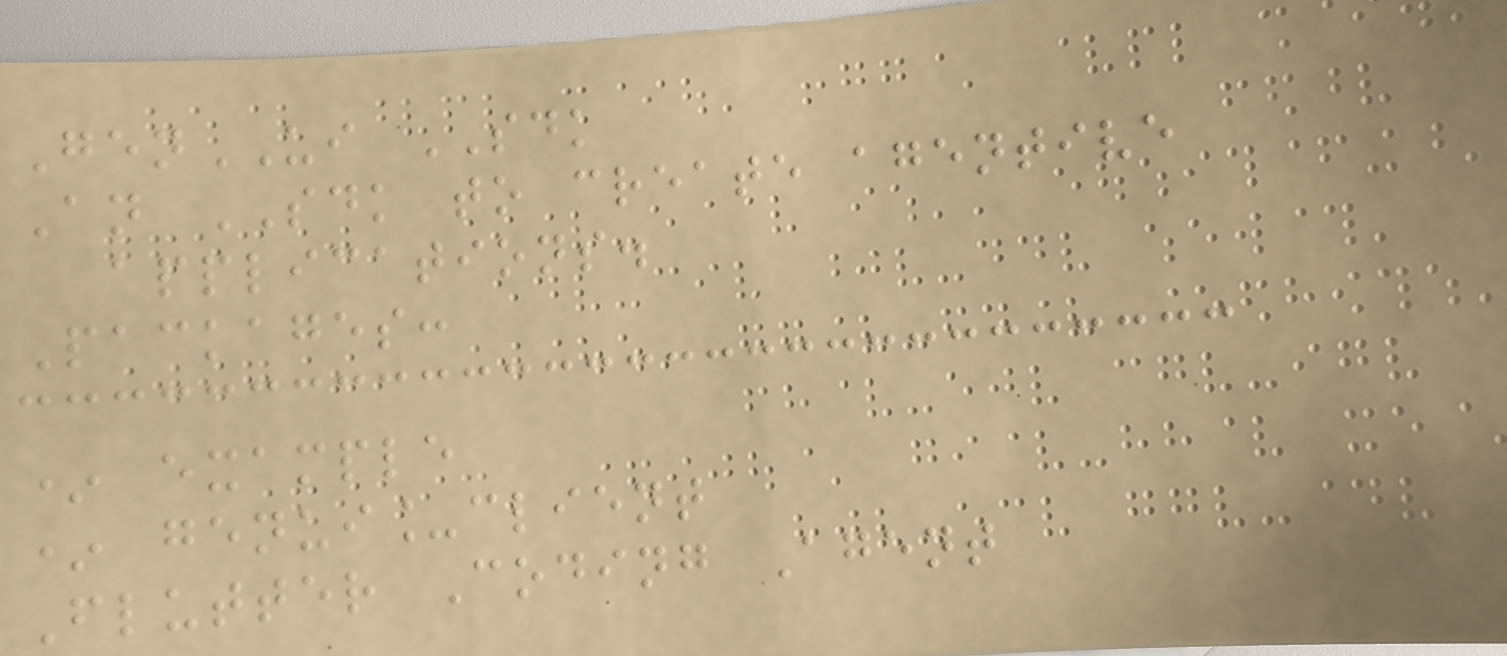GenUI SDK
An SDK to create agentive
applications.
Packages:
* example
* genui_client
Flutter Coding Agent
